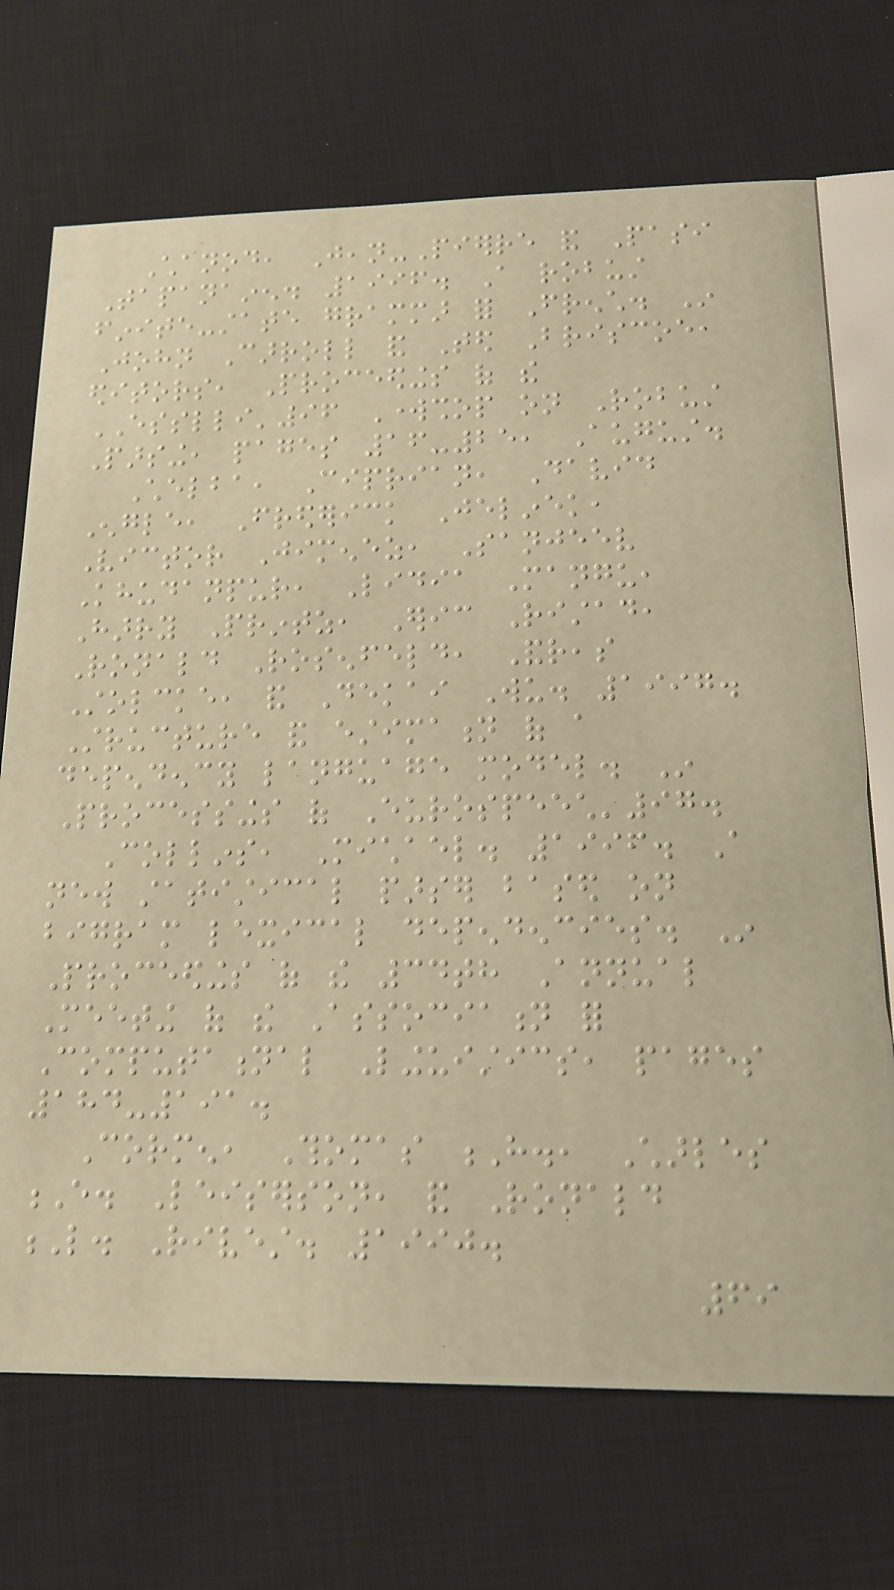Chanod, Jean-Pierre and Pasi
Tapanainen. 1996. A robust
finite-state grammar for French. In
John Carroll and Ted Briscoe,
editors, Proceedings of the
ESSLLI'96 Workshop on Robust
Parsing, pages 16-25, August.
Chelba, Ciprian, David
Engle, Frederick Jelinek,
Victor Jimenez, Sanjeev
Khudanpur, Lidia Mangu,
Harry Printz, Eric Ristad,
Ronald Rosenfeld, Andreas
Stolcke, and Dekai Wu. 1997.
Structure and estimation of a
dependency language model. In
Processings of Eurospeech'97.
Collins, Michael. 1996. A
new statistical parser based on
bigram lexical dependencies. In
Proceedings of the 34th Annual
Meeting of the Association for
Computational Linguistics, pages
184-191.
Cormen, Thomas H., Charles
E. Leiserson, and Ronald
L. Rivest. 1990.
69
